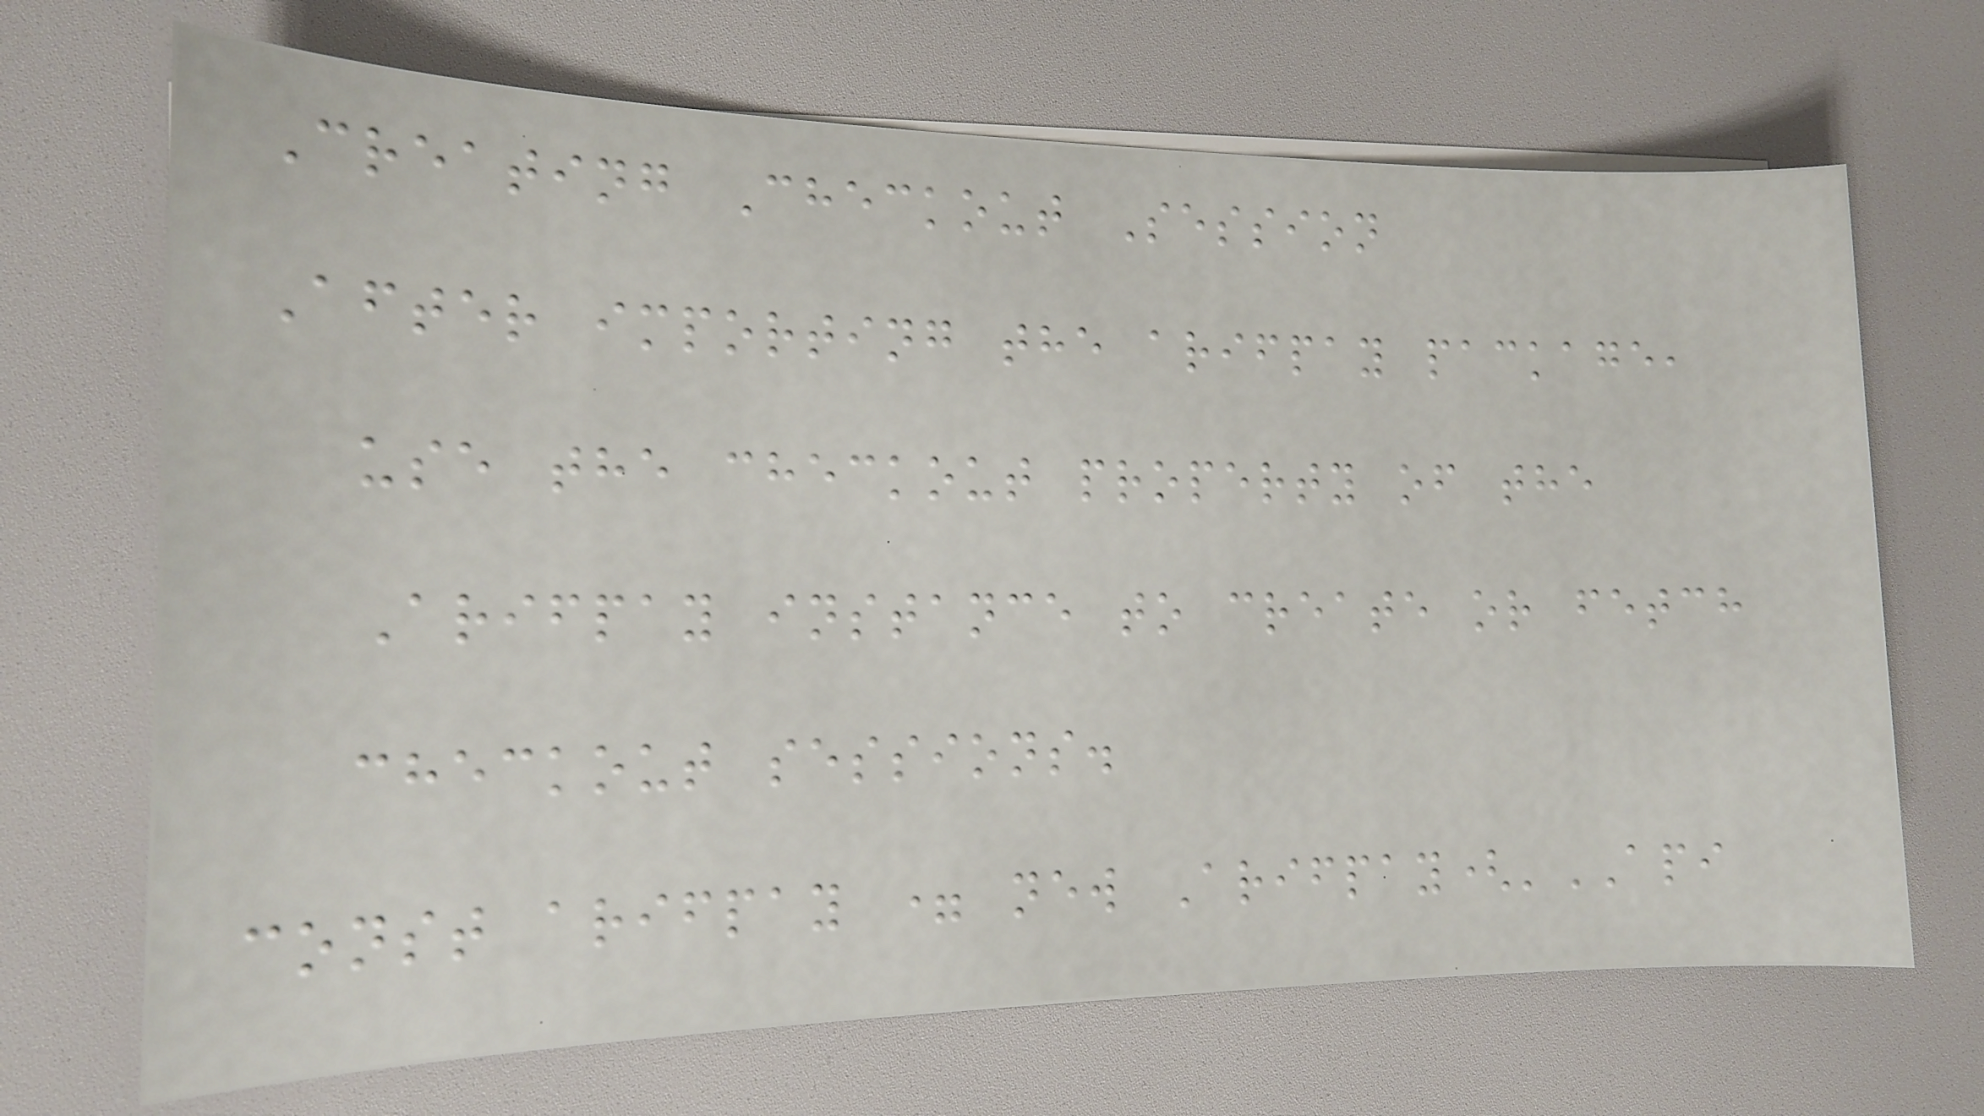Creating Checkout Session
After importing the arifpay package,
use the checkout property of the
Arifpay instance to create or fetch
checkout sessions.
const arifpay = new Arifpay('API
